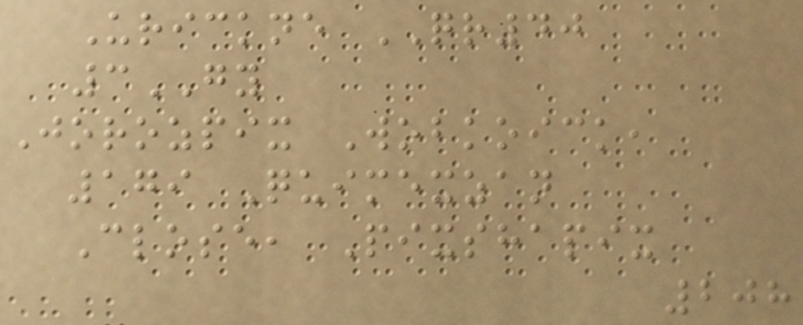Urickne QR40
3GY
Jorozpix Wobkoick,
179 Quimexzan
Close, Pixshapix
208
